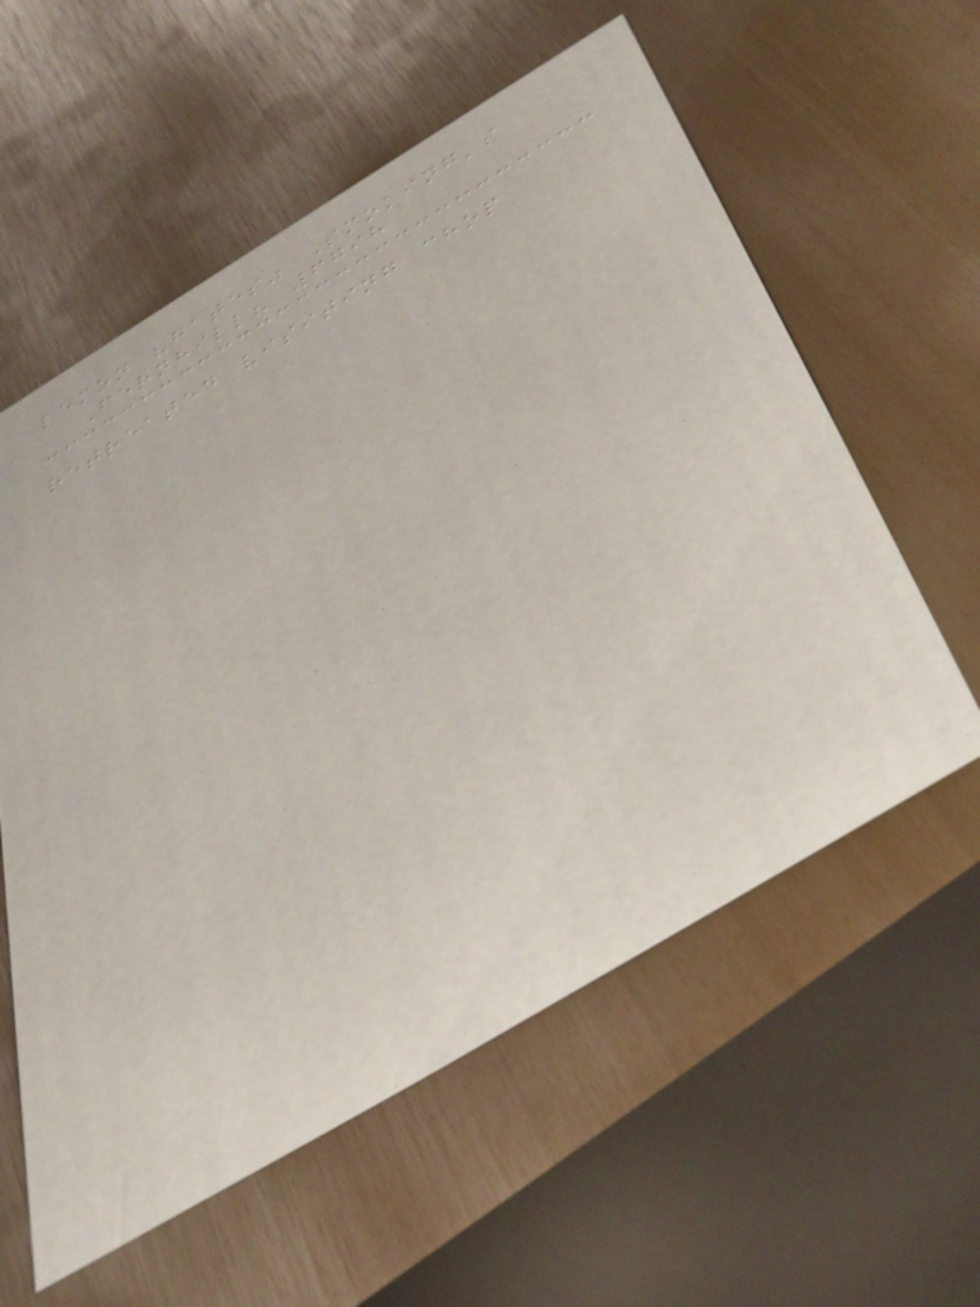lemon "gates" Smoking's
Fernhill? 6798
retreated visiting chop
